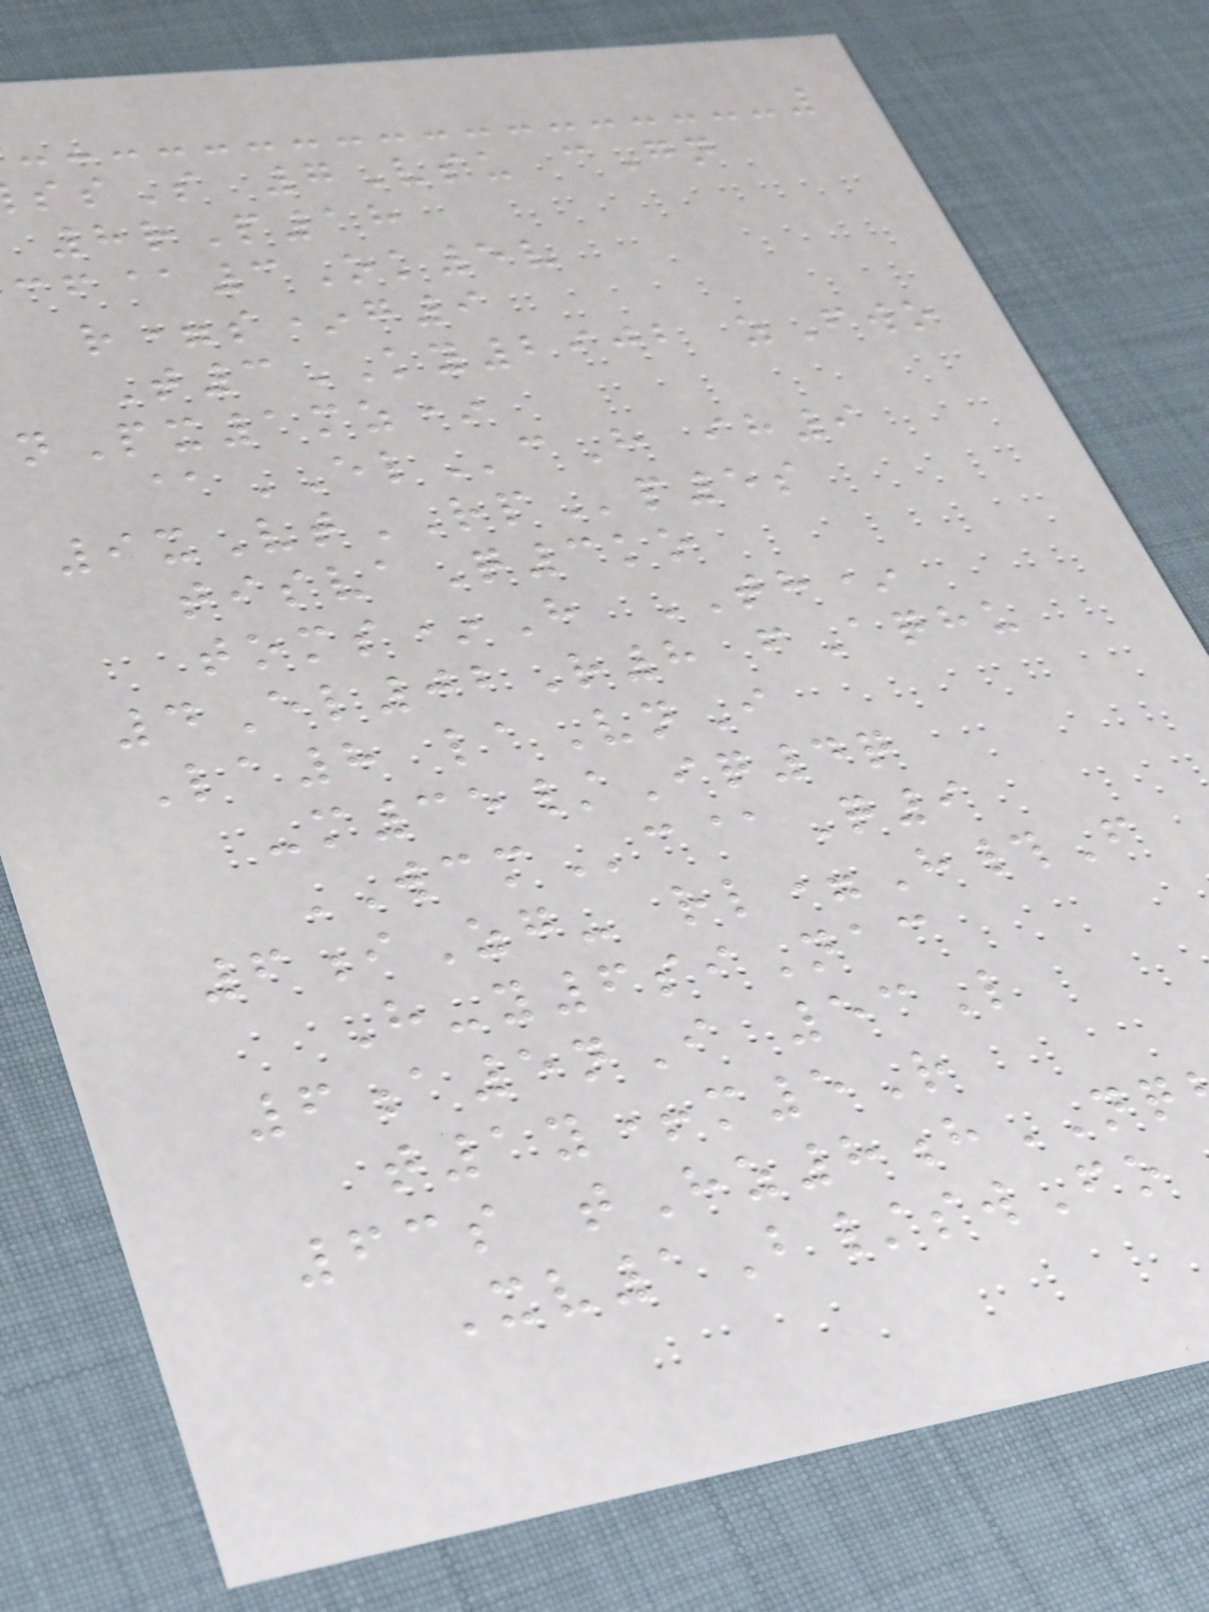ssS 7Vsu cGn
8rP18
cf@3Ok5v
r=s*g9
T3KY2902 zFwo
nPx1mz*
@ELcH ih9
9xVtRPp5s
tisvaQ3ko
toms*H TH*
4El02R8 fAqhu
La8 laVnI
-m35/Iq4q
WCMc@Q9
6iZg- rl=H#F
H-y6siNac
6a5nI 53L
t1y+m5R
63s tHz8hNQ
Xv1B/swFo
